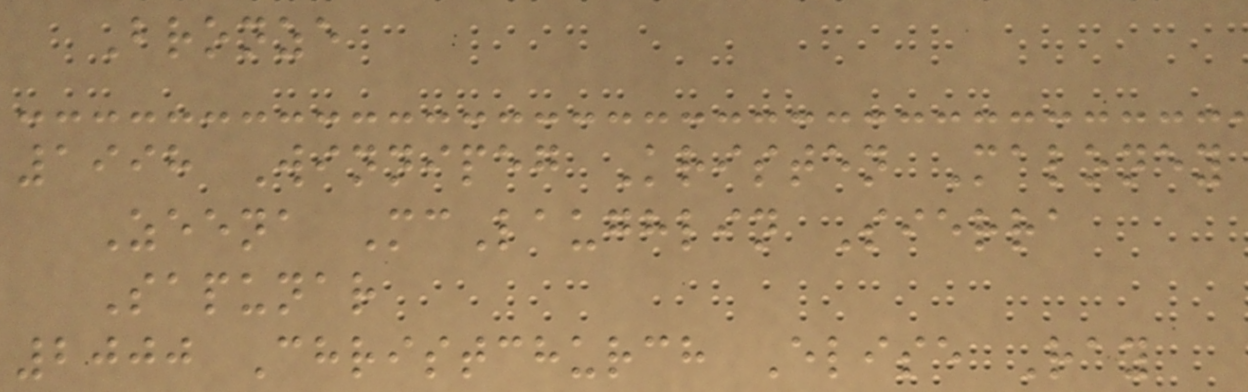Bronze
1998 Winnipeg Kristen Maloney
Zeena McLaughlin Sierra
Sapunar
2000 Christchurch Elise Ray
